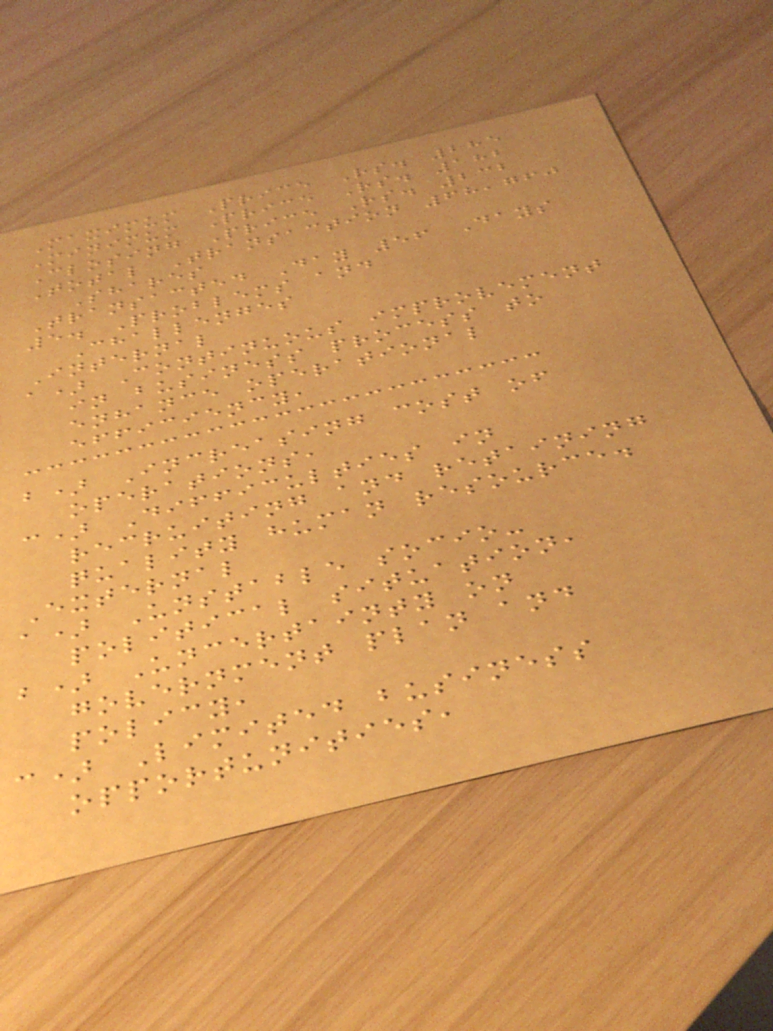Maximum Price Rs. 285
Minimum Price Rs. 182
Closing Price Rs. 232
Total Transaction 68,760
Shares
Transacted Day 56 Days
5. Problems and
Challenges
Internal
a) Continuous improvement
in business process to
enhance operational
efficiency,
b) Increasing cost of
operations,
c) Difficulties in
recruiting and retaining
quality human resource.
External
a) Unstable socio-
political situation,
b) Uncertainty on
government plan and
policy,
c) Limited business
opportunities,
